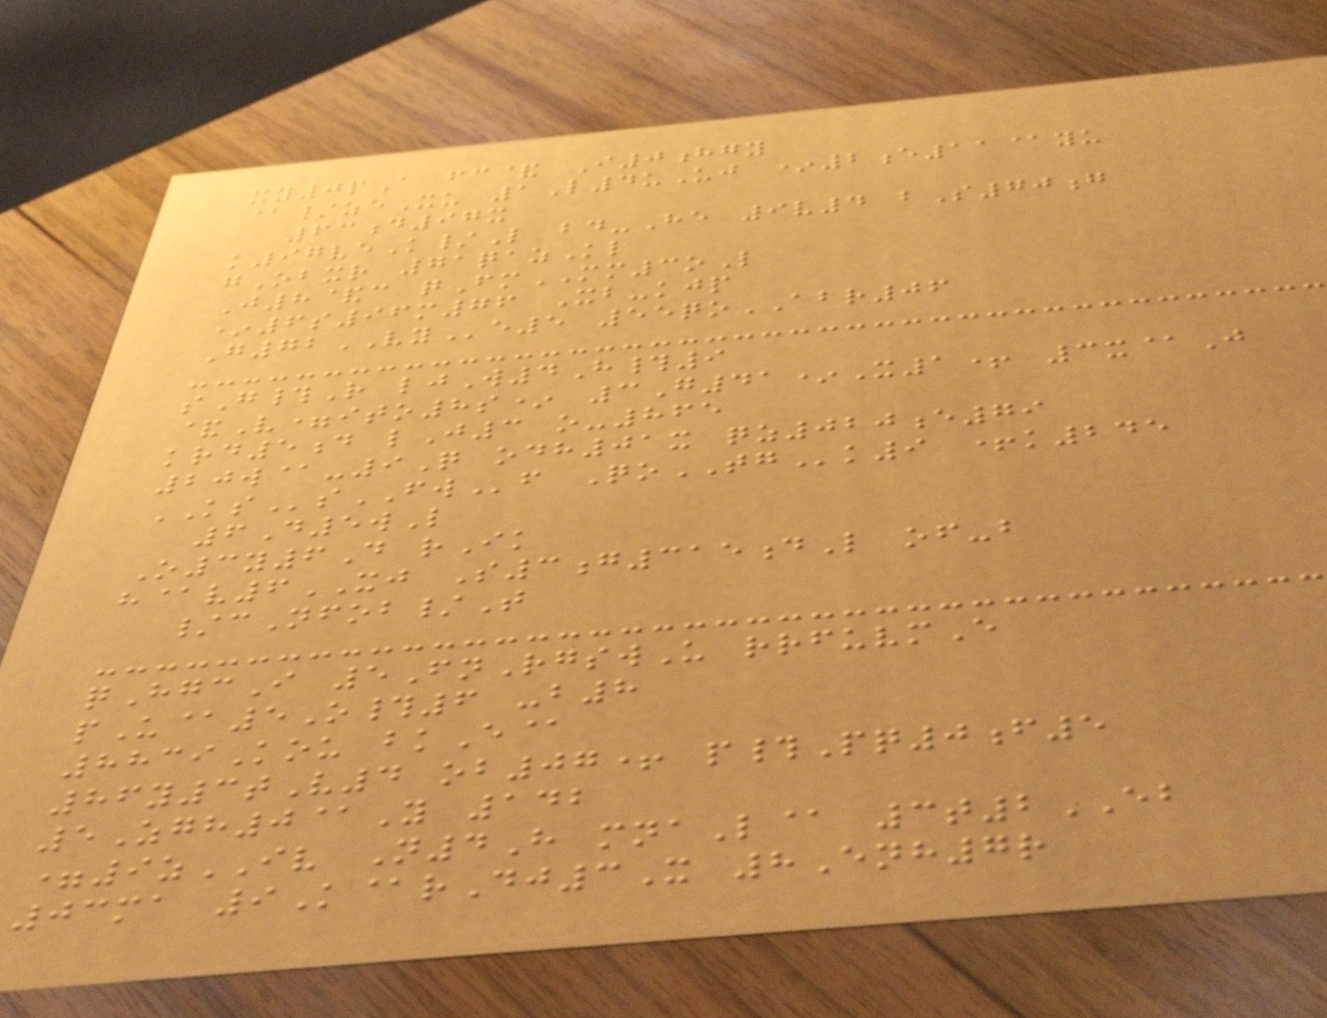xy0pA fc& I0hgy
@/zeXu 1L4uUj *2e11@yu
63d97x
k97veK/L bd-He 9v4 bS70g
gObxr 71qazKl
J8&c qFmMM3oL
*6s96m76 Xb-kjp
G72VYe5 55qoABR06
sG#R ljW4H#9
&V=ito8s* 3G41*X1+ 3x@J
krd5d lJ3 o-865
20w@-9Q odh01x qz020e79
KSsFWf QoTGk9 +k245
6D5wL
O3y6D rIk
h@v6XJ S3g315dL of-b
/cNfob/T
qHgcI 5FnRgswU rrfuvmE
pU@5O#6 -b8
8839Kou bkE@
86y3tV4 ob07+ p#Pq0f5
5Zgh0@Y 142
=9zIV N4H mnaL@ 3t2EB
03ma 9K@rDj3X 8Enh7r
